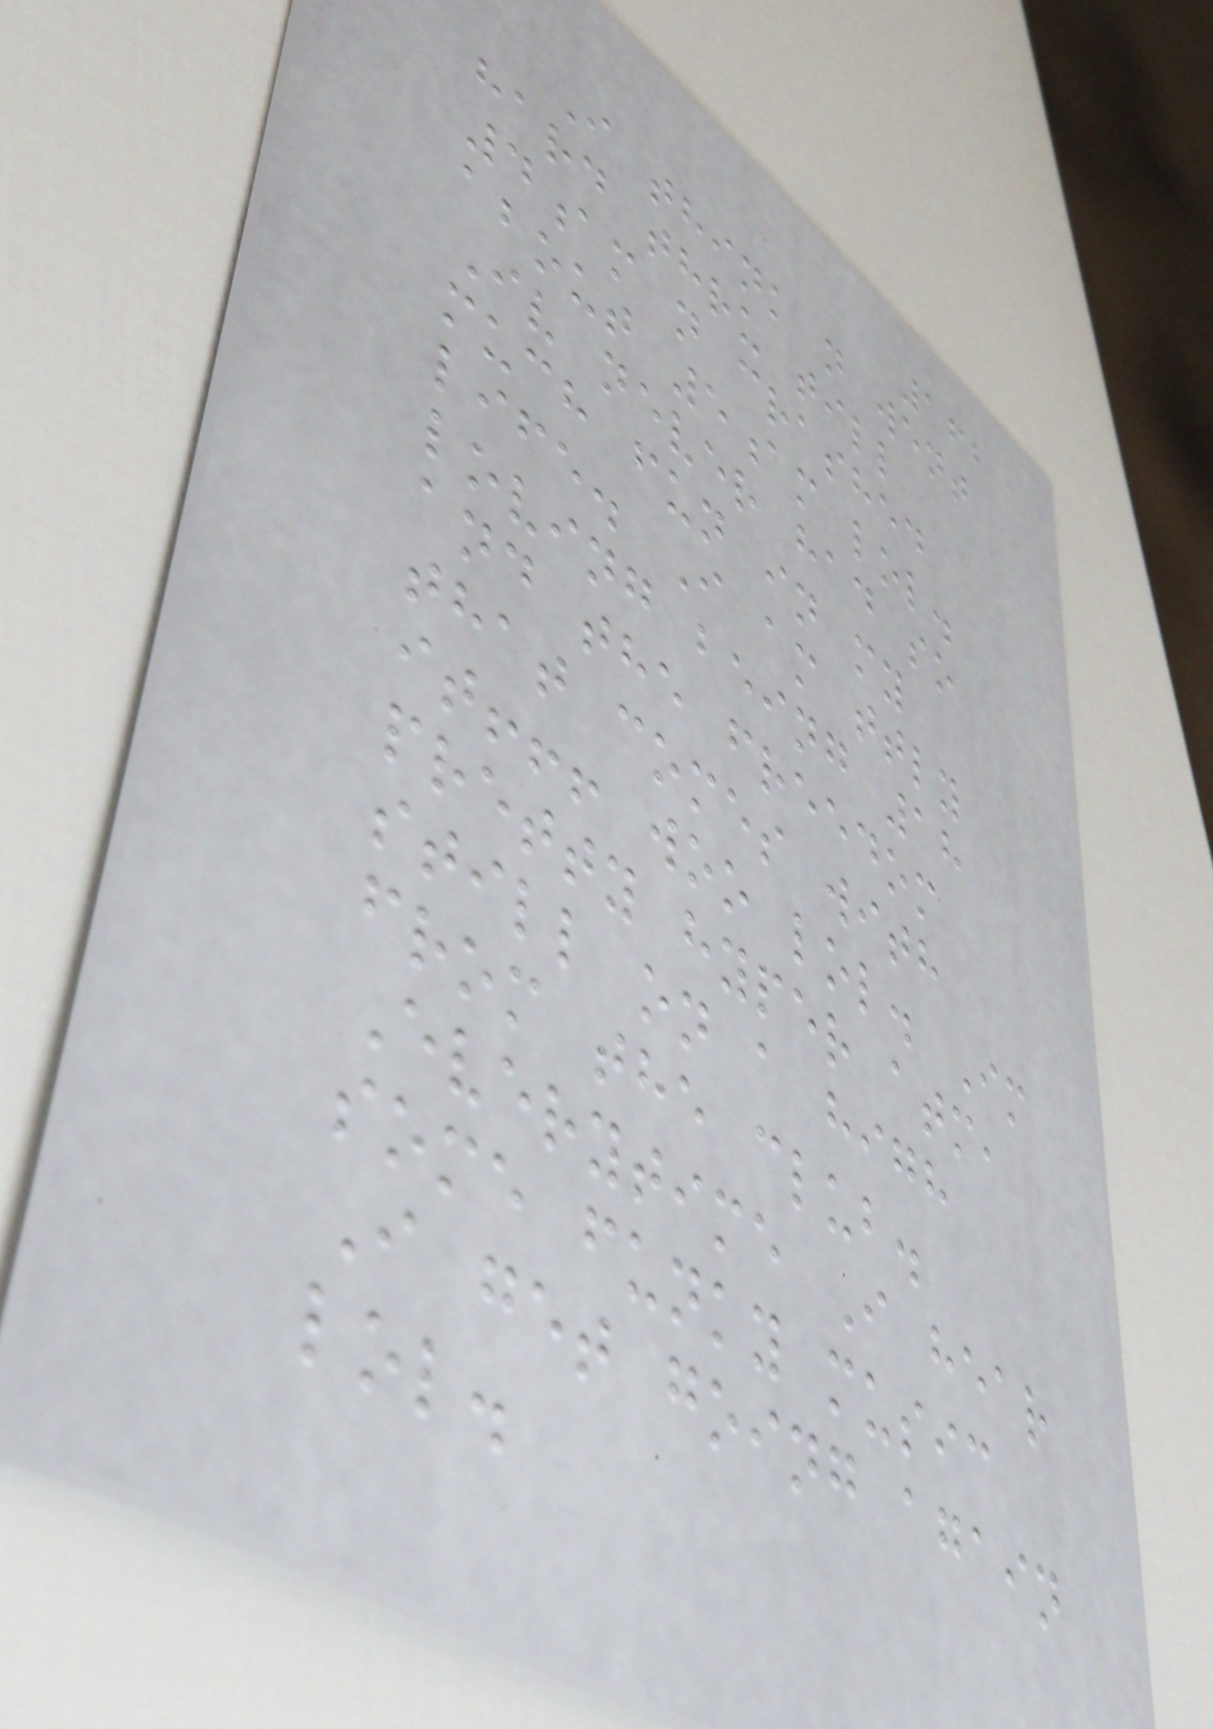162
I think n went
hard thru till
4am n crashed
about 5am lol.
Iv never had so
much fun in my
life. I am ttly
loving being 18
and the freedom
that comes with
it!!! woo lol. Im
pretty hyper atm,
still on a high
from the club.
Everytime I hear
some funky music
I get going again
lol.
